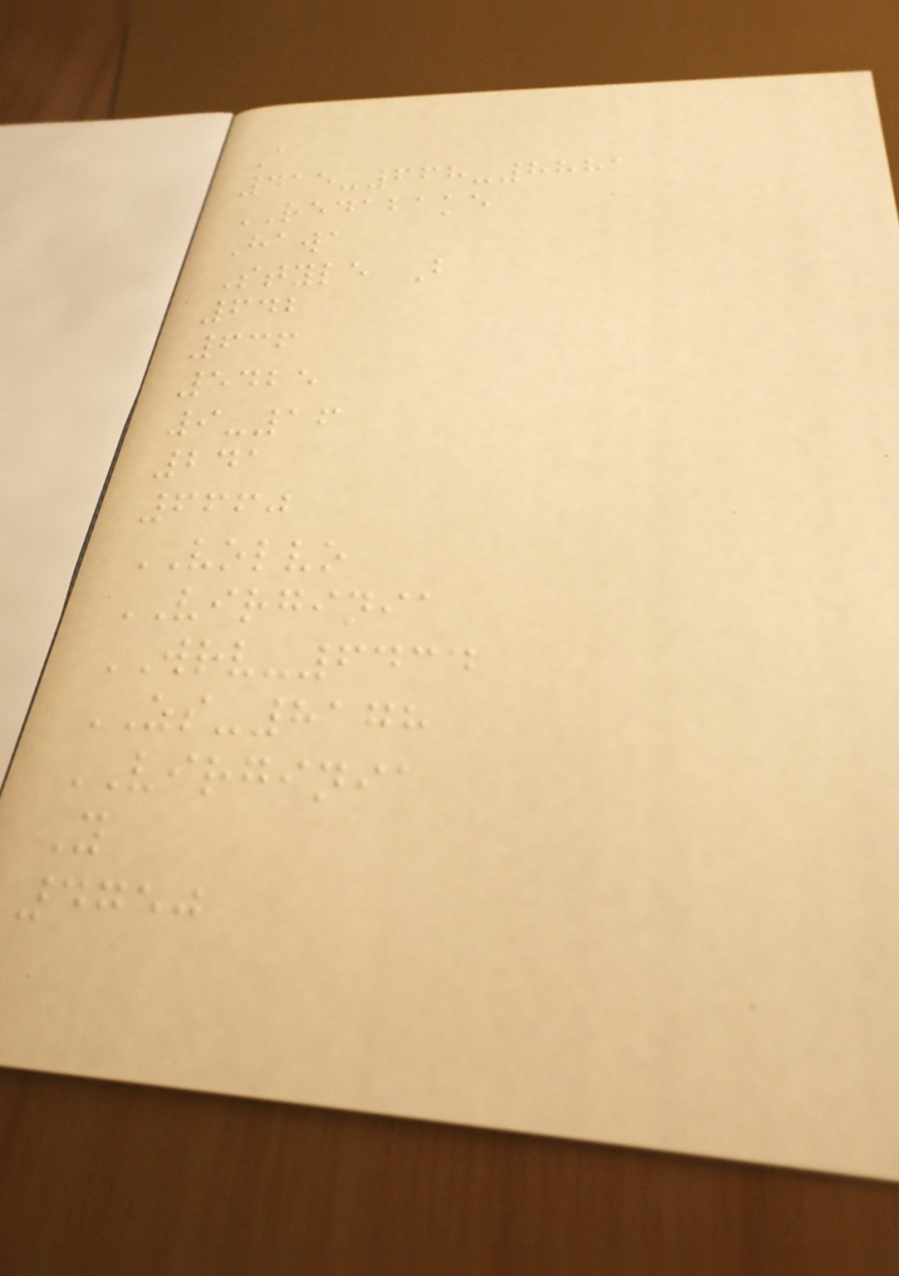A
415-668-8881
REDABAKE
Hawa
Style B
642
636
5425
9-16
241
6660
VOLVO
VIRGINIA
WRV-6434
ZS-8178
VIRGINIA
Y
4750
